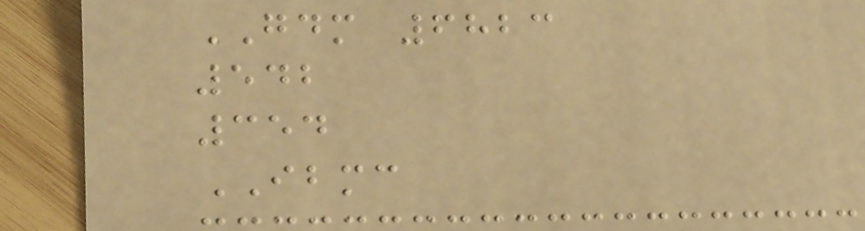GDM 6823
542
354
IBMC
